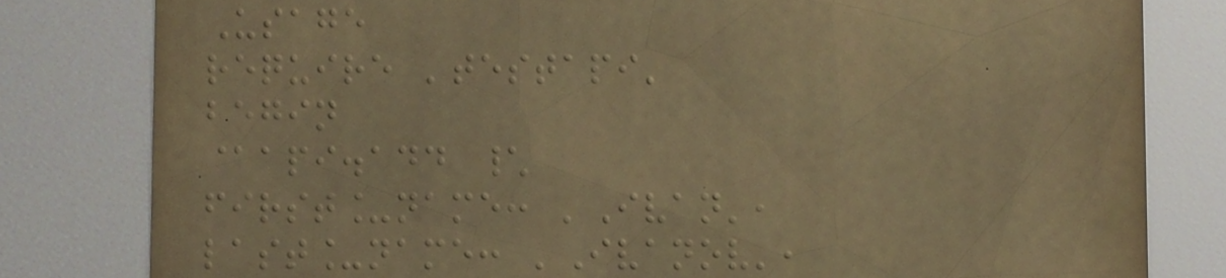Usage
require 'testapi'
begin
@api.add \
first_name: 'Ivan',
last_name: 'Ivanov',
